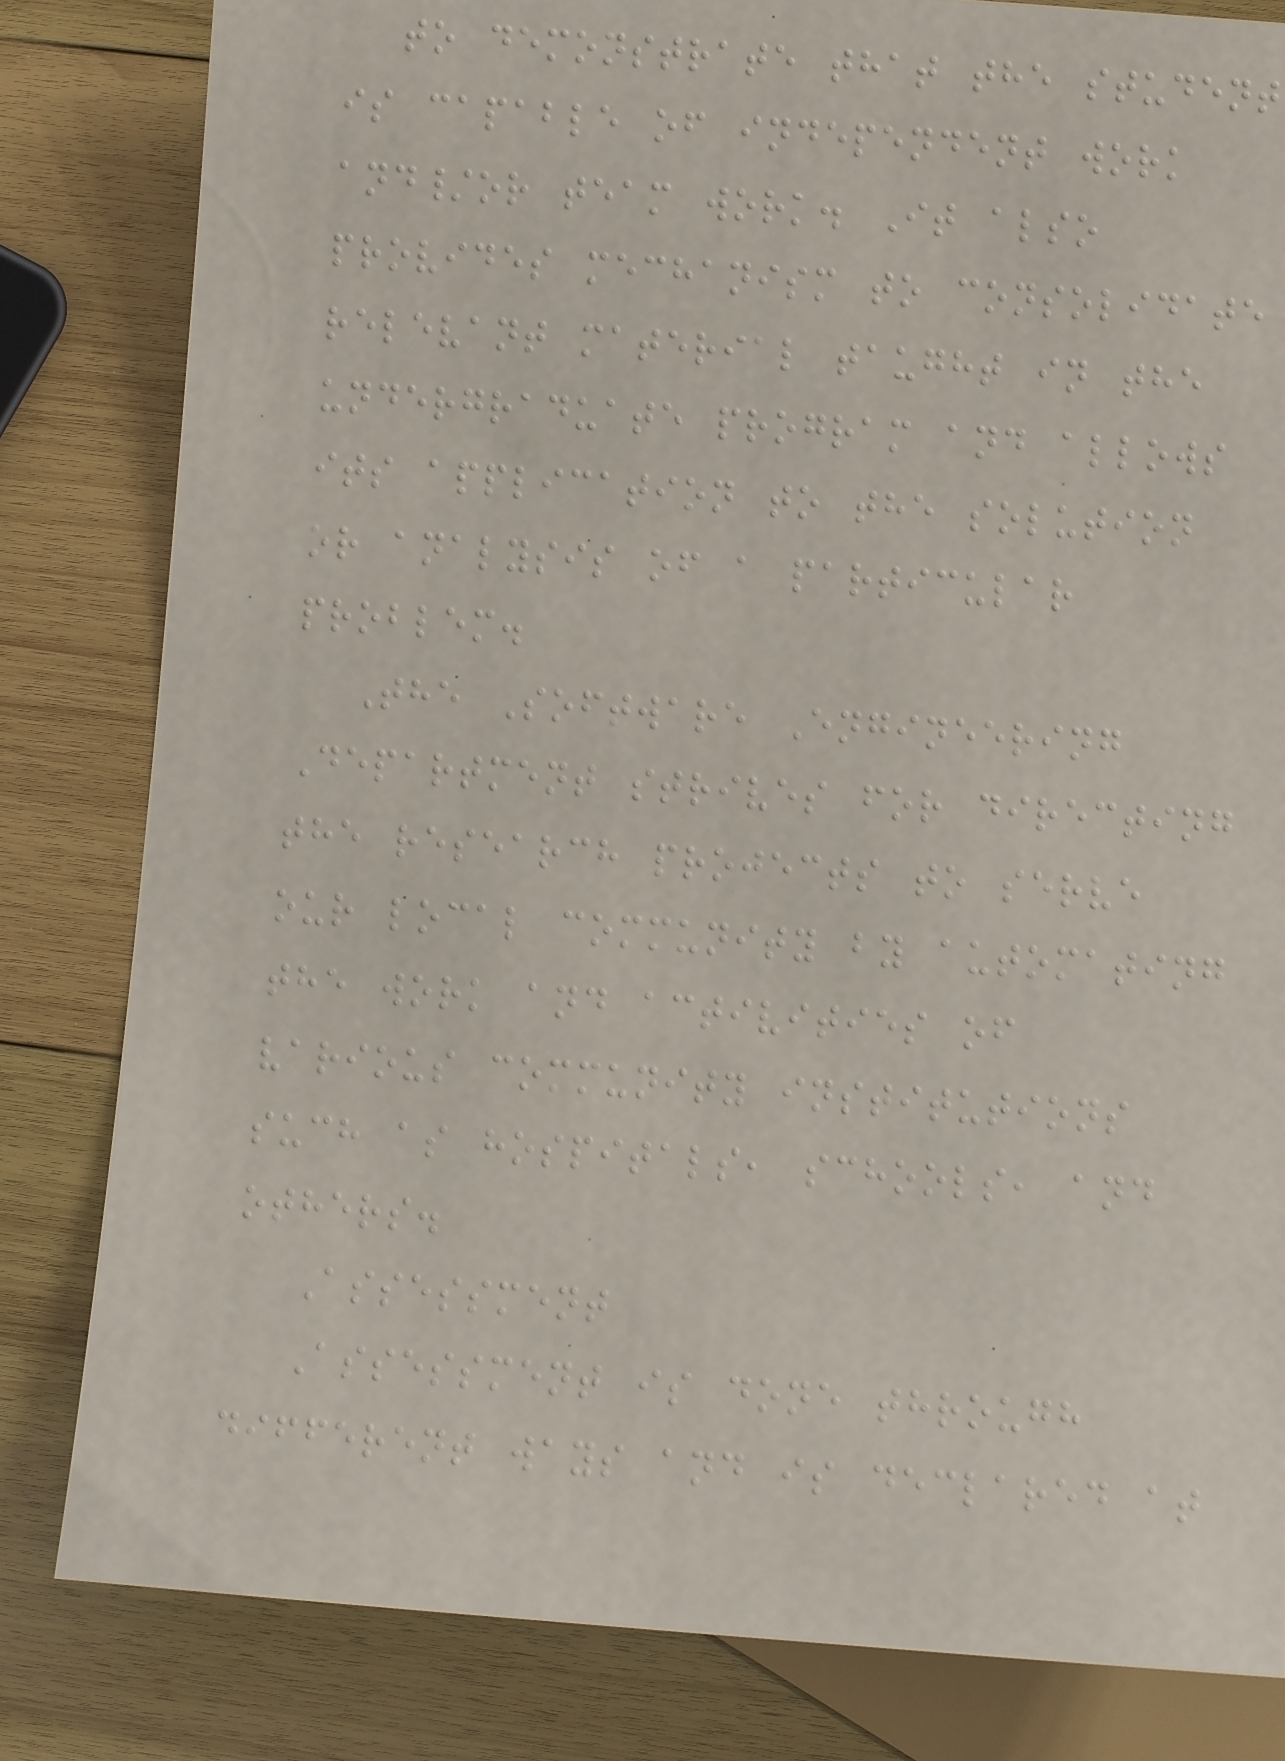to demonstrate that the student
is capable of independent work
and/or team work. It also
provides mechanism to consolidate
relevant material taught in the
undergraduate program and allows
its application to the solution
or analysis of a particular
problem.
The Software Engineering
Department strives for directing
the research projects to serve
our local community by automating
the work and activities of
various community institutions
such as hospitals, schools, and
others.
Assessment
Assessment is done through
different ways and is declared at
